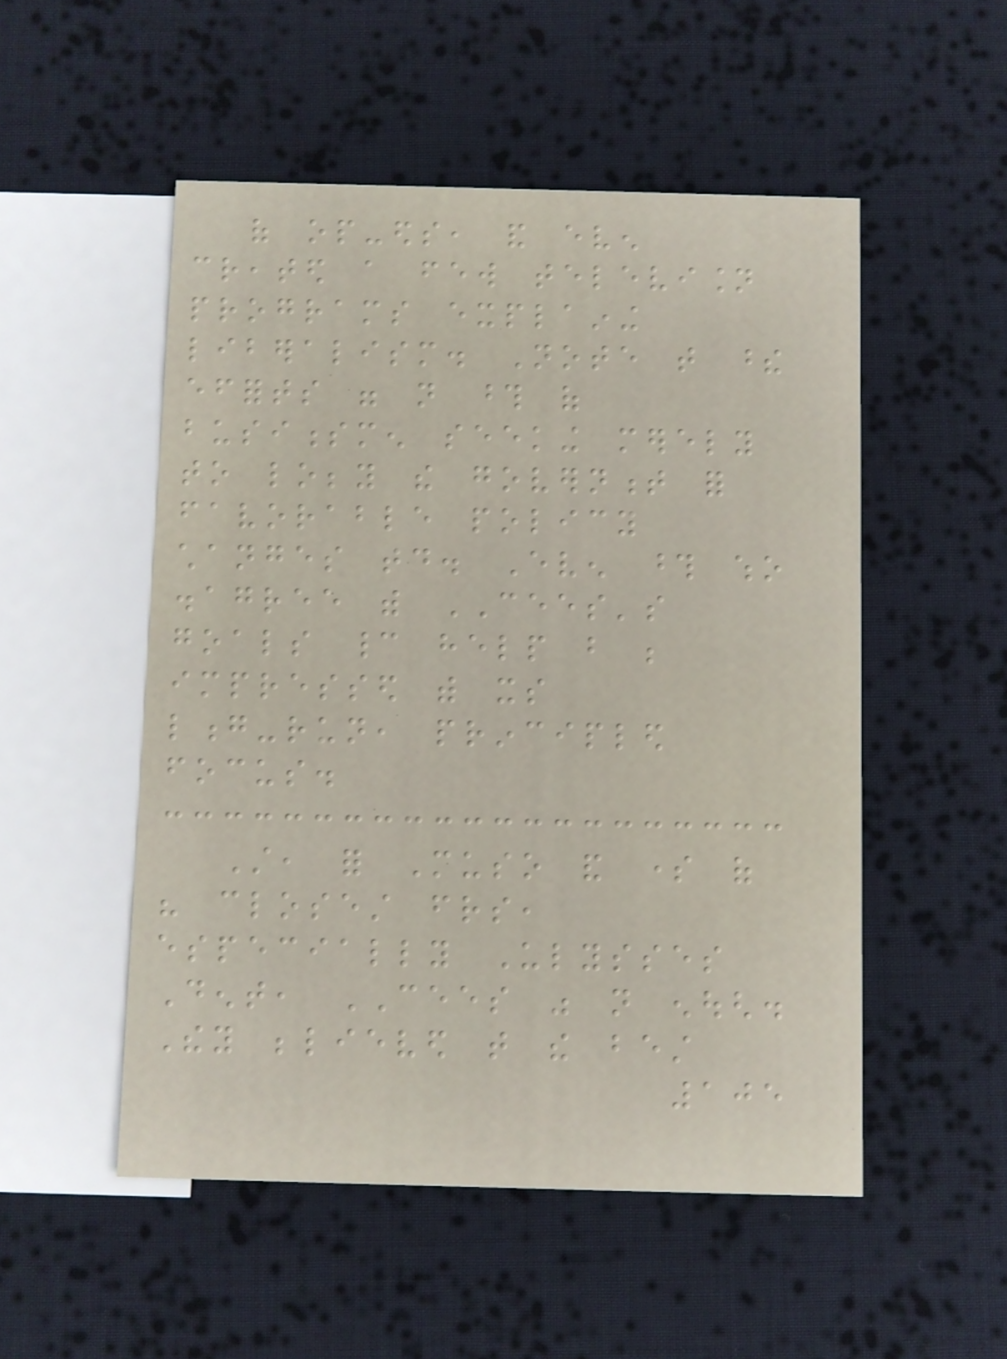of op-eds, and even
created a few television
programs explaining
liberalism. Note that these
efforts were not those of
businessmen seeking merely
to lobby the government for
favorable policy
changes today. Even those who
disagree with CEES's
goals cannot help but be
impressed with its
long-run, principled
focus.
Still, for Muso and some of
his closest friends,
especially Ulysses
Dent, CEES was not enough.
They believed that the best
105
